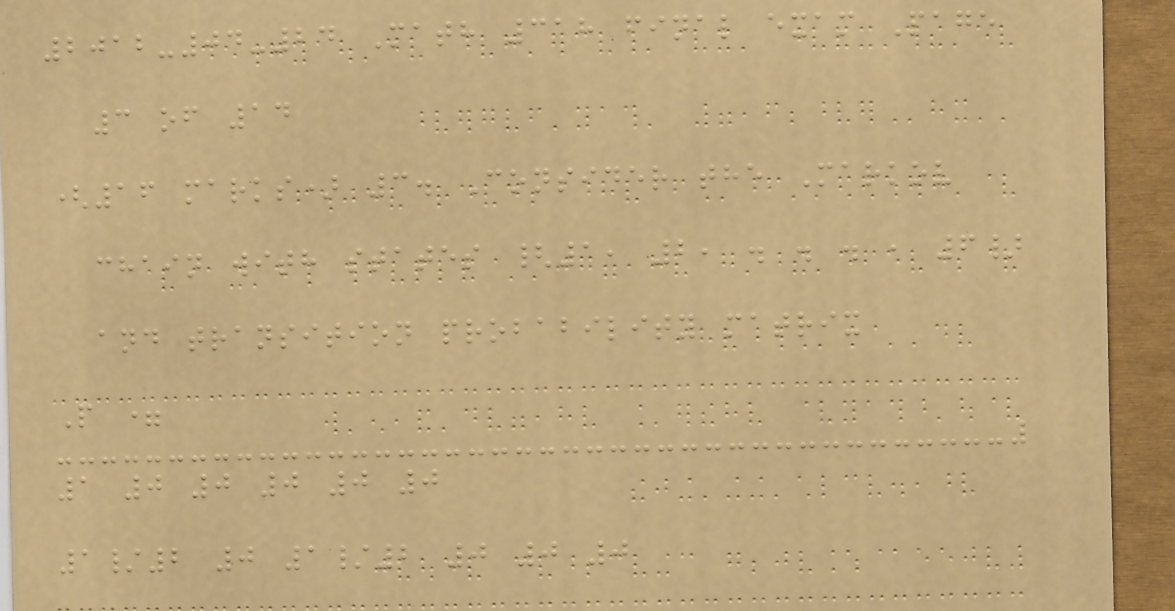2012-04-24 Math 318 final exam Page
3 of 14
(16 marks) 3. Consider the Markov
chain with states {1, 2, . . . , 6}
and transition probability matrix
P =
1 0 0 0 0 0
1/2 0 1/2 0 0 0
